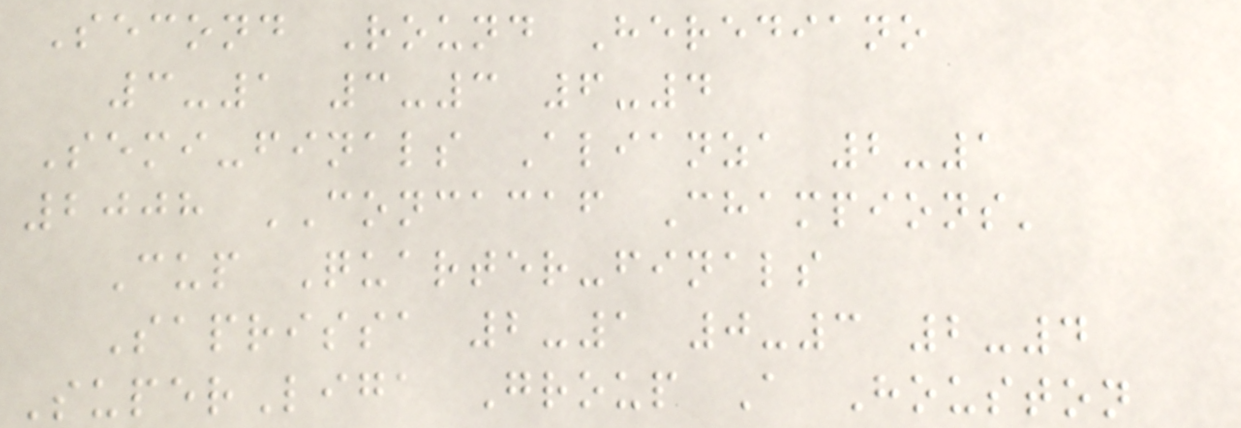Second Round Herediano
3-1 3-3 6-4
Semi-finals Alianza 2-1
2008 CONCACAF Champions'
Cup Quarter-finals
Saprissa 2-1 0-3 2-4
SuperLiga Group A Houston
